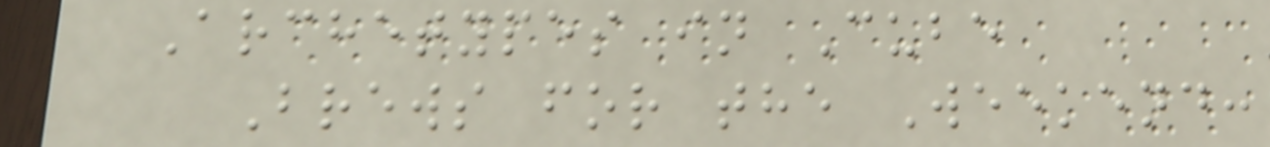Archetypes in Cube
Brews for the Weekend:
